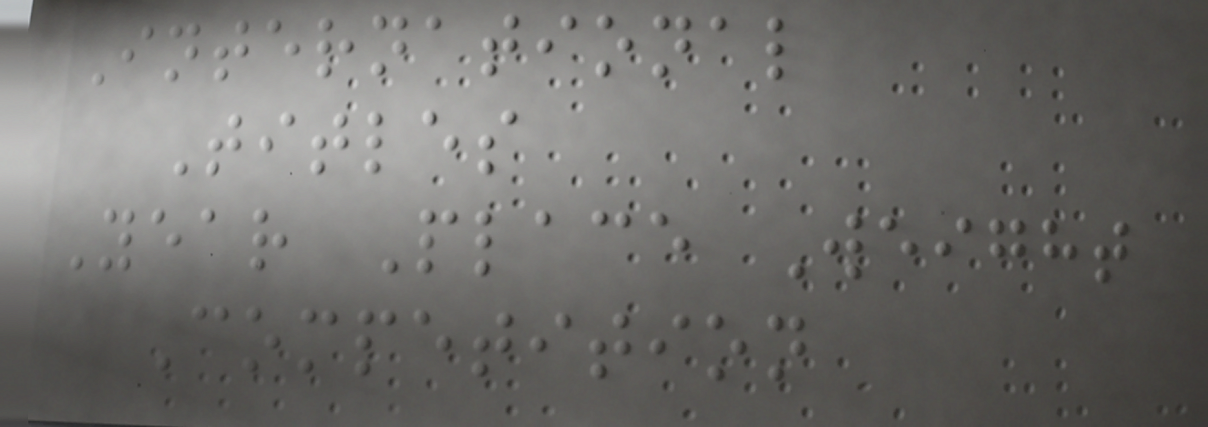International
Titles
Year Place Weight
Competition
